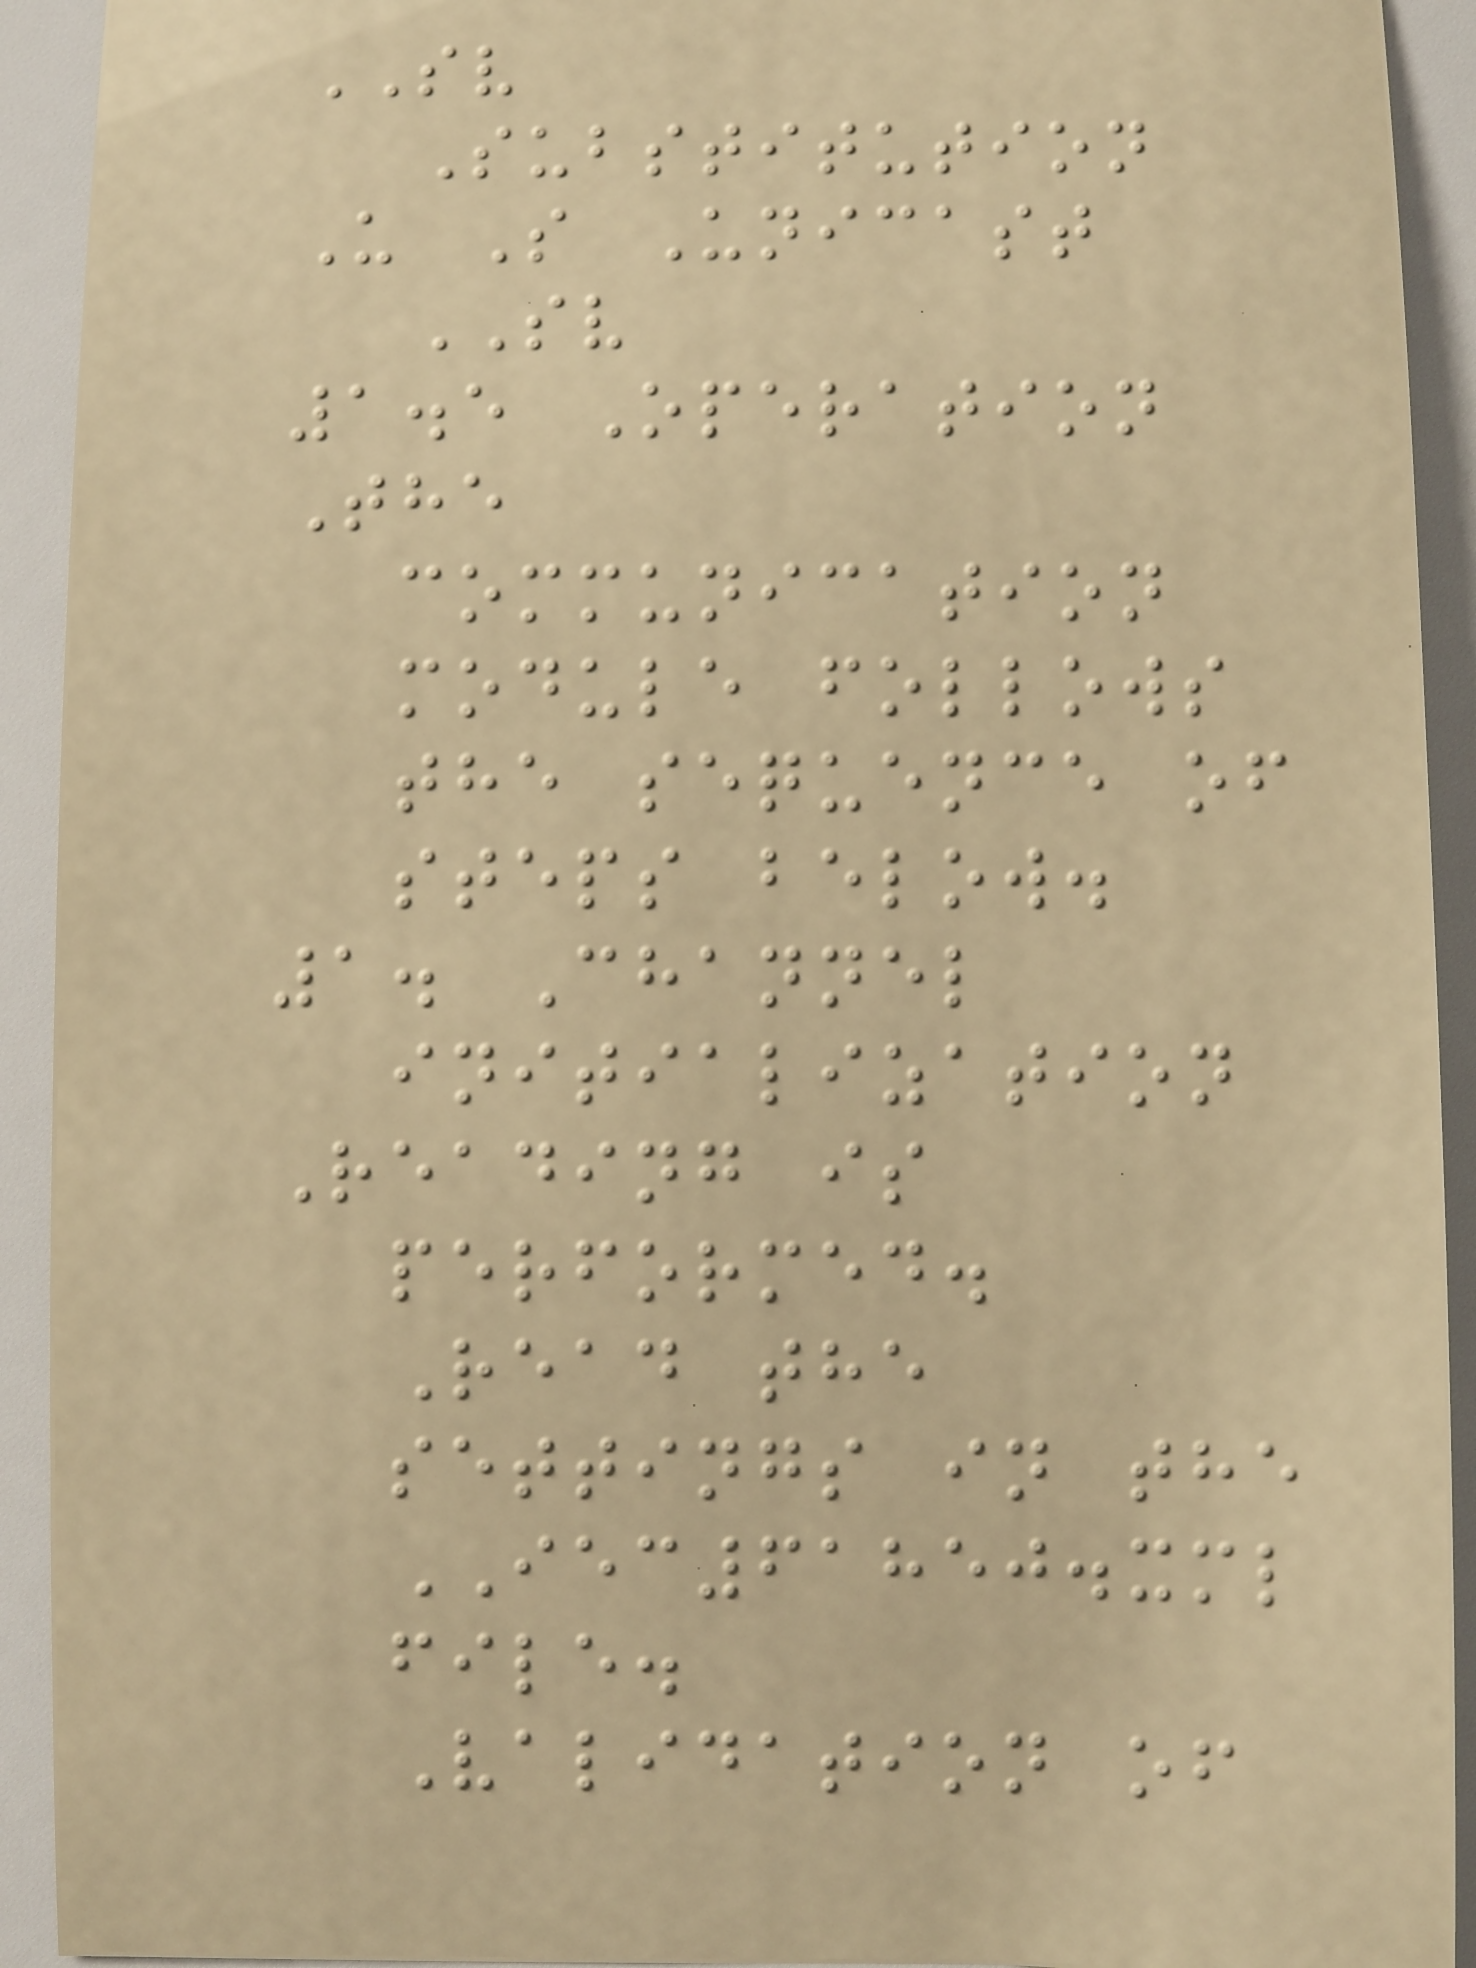SV
Substitution
U S Unicast
SV
1.5 Operation
The
communication
module follows
the sequence of
steps below.
1. Channel
initialization
Reading is
performed.
Read the
settings in the
IEC61850.xml
file.
Validation of
